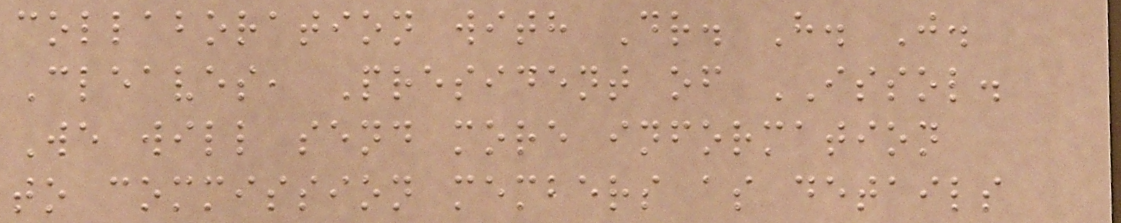collaboration with Dr. H. J.
Cleaves, President of ISSOL.
We will send more information
to commission members as details
